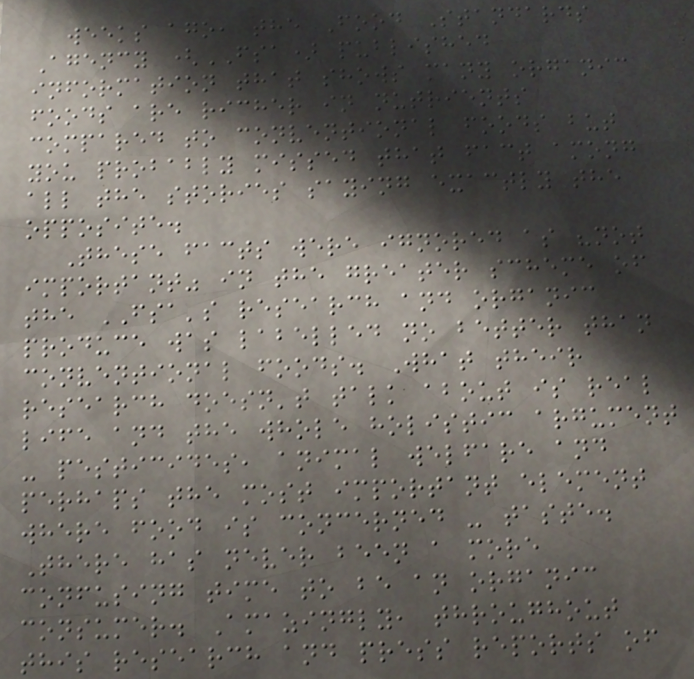weeks ago, the Food Standards
Agency (FSA) published
information that shows many organic
foods are richer in nutrients
compared to conventional foods but
you probably missed that fact among
all the stories saying exactly the
opposite.
These facts were ignored as "not
important" in the greater scheme of
the FSA's research and organic
produce was labelled no better than
conventional foods. What their
research doesn't talk about is real
life and the whole holistic argument
- pesticides, animal welfare and
perhaps the most important element
where food is concerned - taste.
There has never been a more
confusing time to be an organic
consumer. Amazingly, throughout
this research and press reports of
